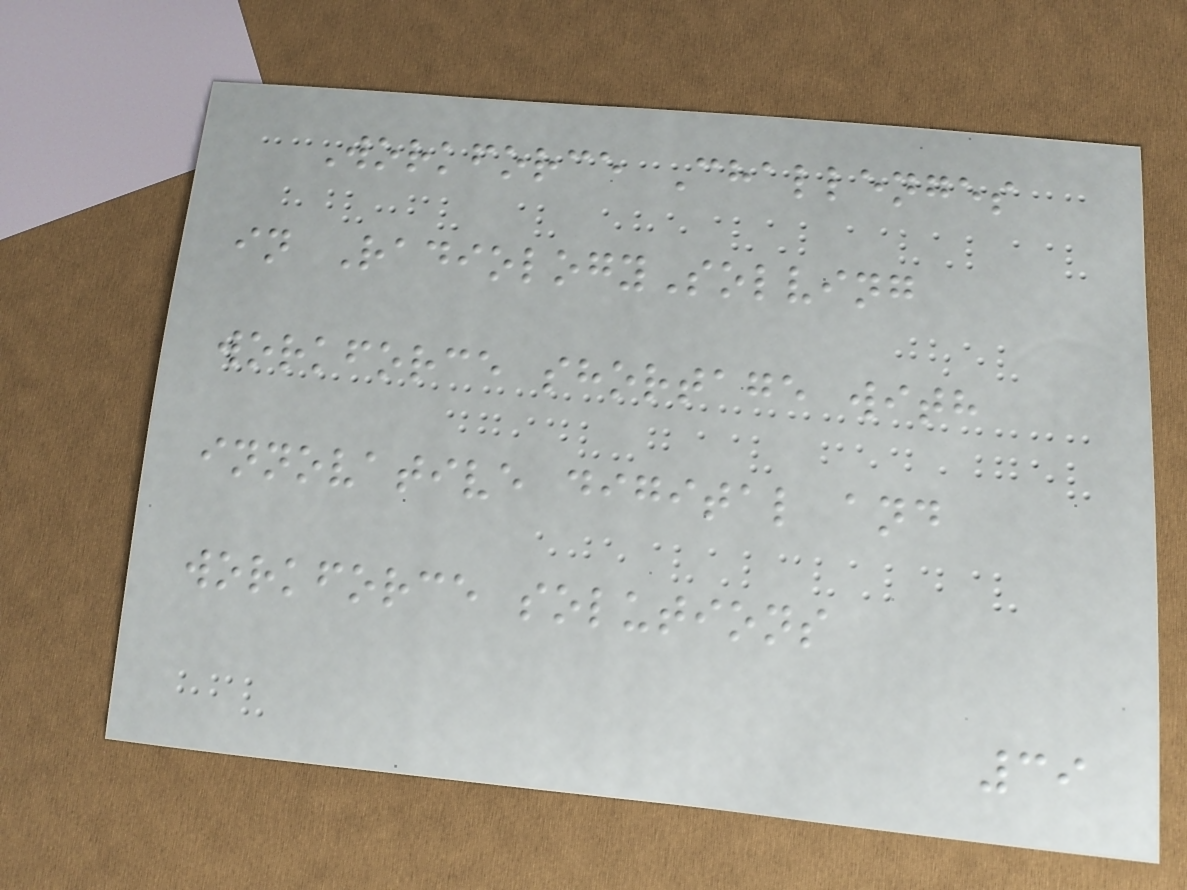Workforce Challenges
in RadiologySolving
workforce shortage with
innovative digital and
workforce solutions
39
